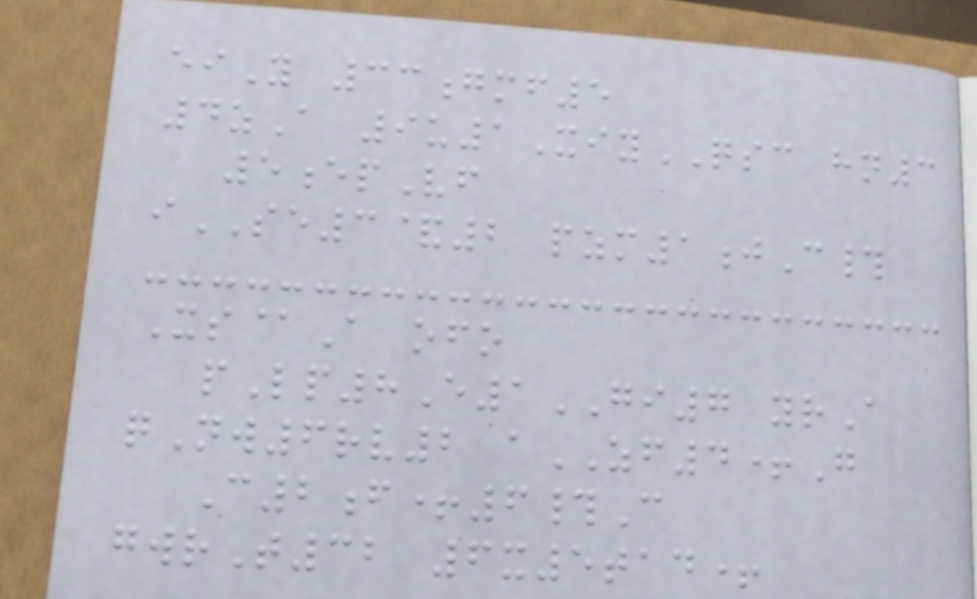eiY 33gmf5
4zA 9u1XiyQSC hn3
5epVf
iSE3&2 pzm1jC#
Xs@A ofo
pLp8E1GI7 yrA
qNw6rv2 aZF4+G
C2f+6#C
gwrT32 6x5tad+
